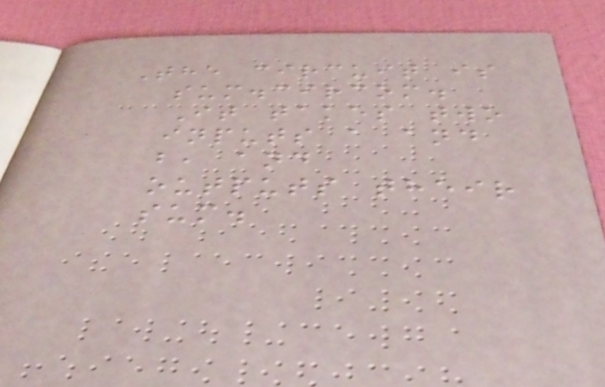The circuit is
sum.circom.
It takes two
inputs a and
b, and
outputs their
sum.
